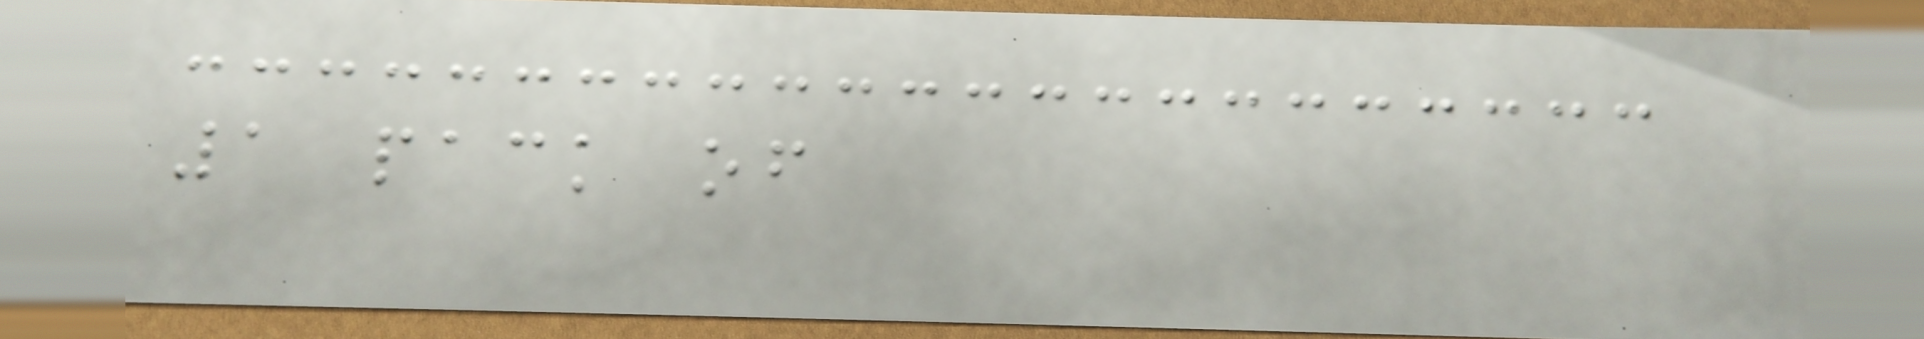1 pack of
